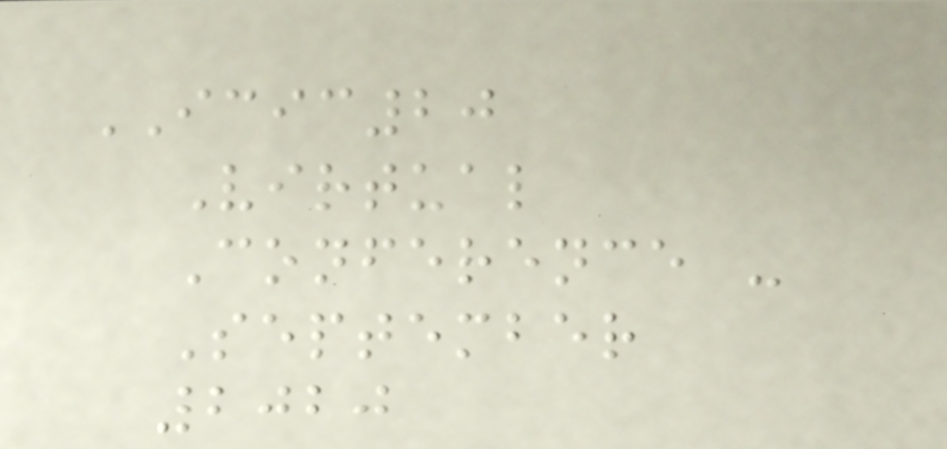ICIC20
Virtual
Conference -
September
2020
